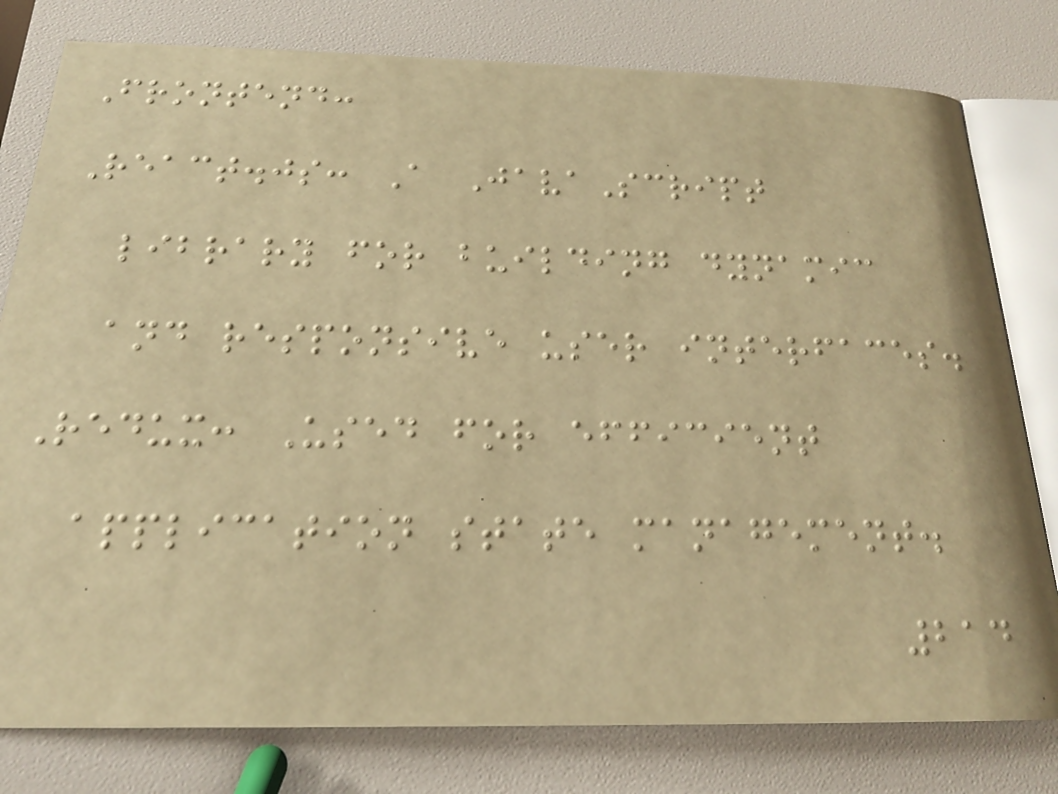Frontend:
React.js: A JavaScript
library for building dynamic
and responsive user interfaces.
Redux: Used for efficient
application state management.
214
